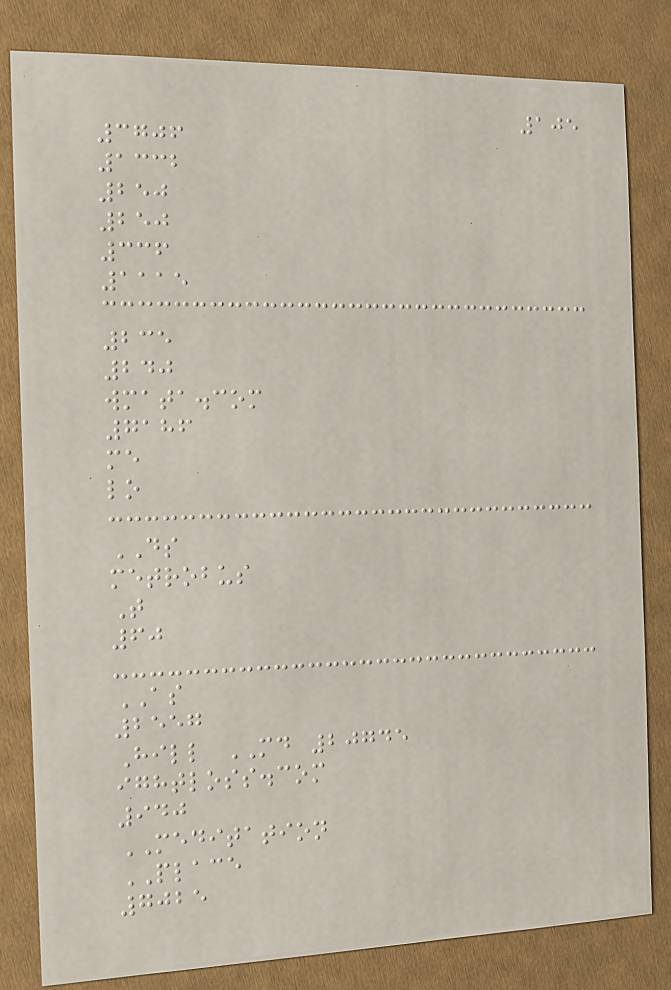105
3706
1332
250
250
336
1115
235
240
wmata.com
7186
me
lo
DS
metrobus
T
60
AS
2557
Hill MD 20745
ightloss.com
940
MEDITATION
PLACE
7025
